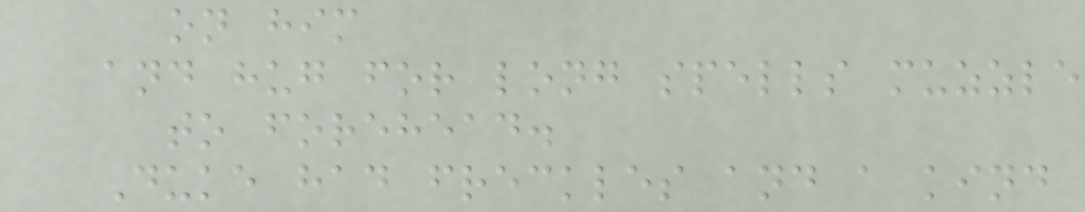on him
and hug for long spells muzzle
to forehead.
Duke had freckles and a kind
